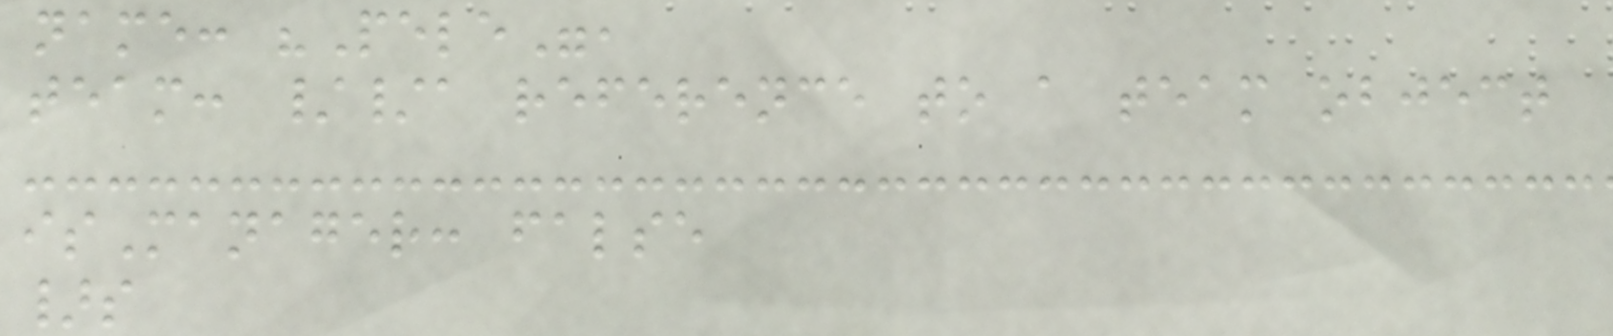name: "Pele",
team: //a reference to a team object
isManager: false
}s
